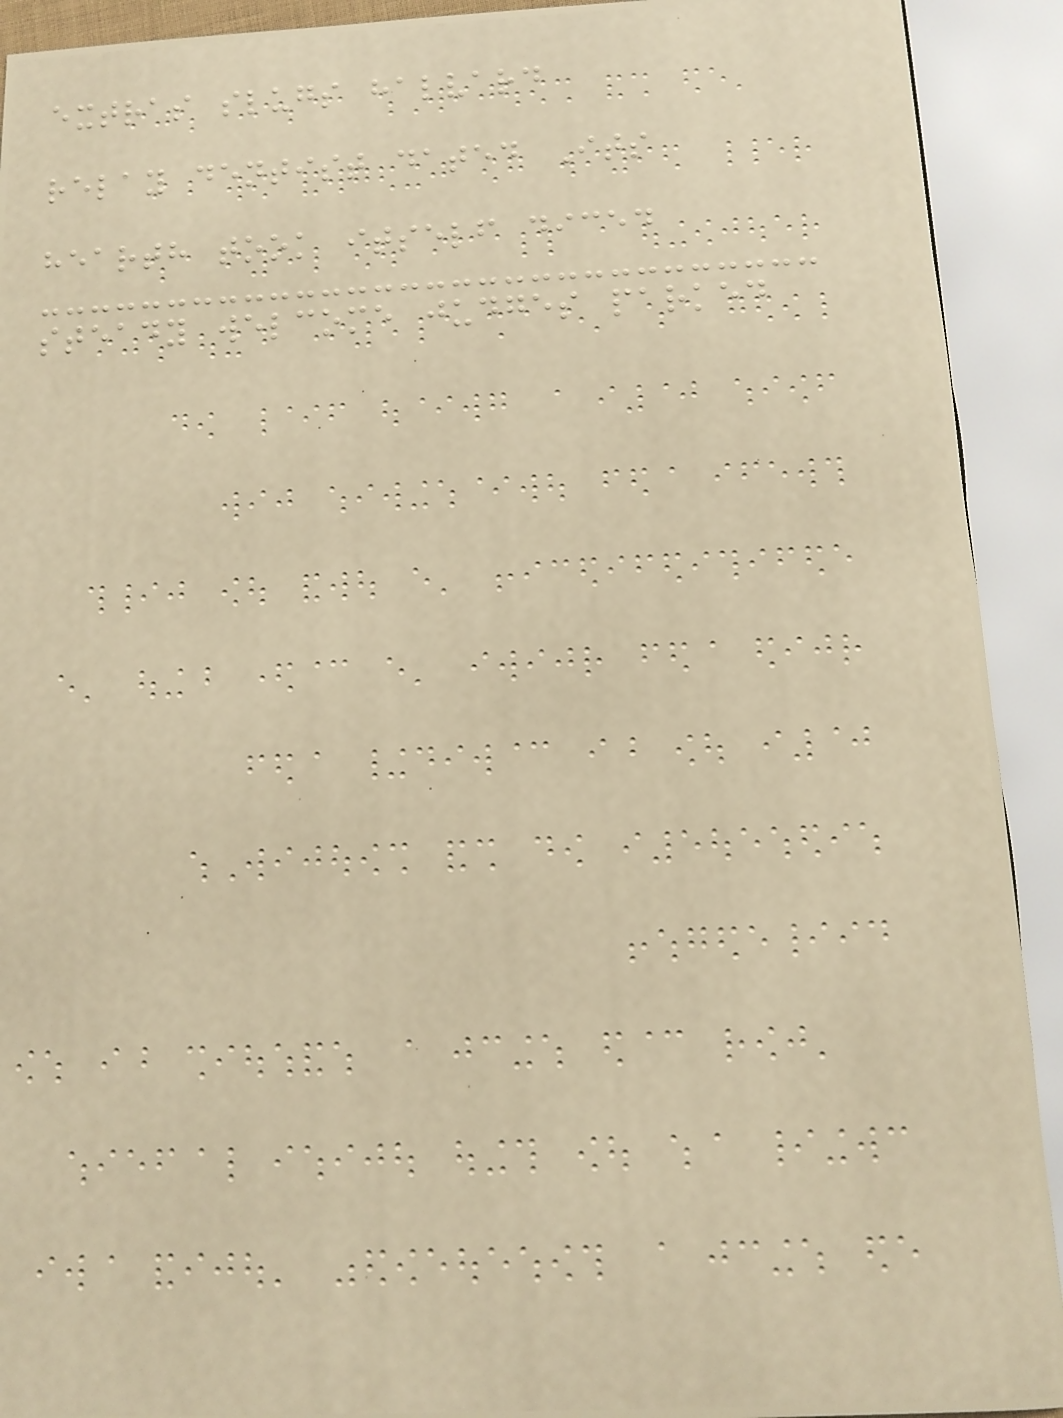extras slugs halvard
relay dentist dated Its
hearth took itself diced
steady welcome judges parked
